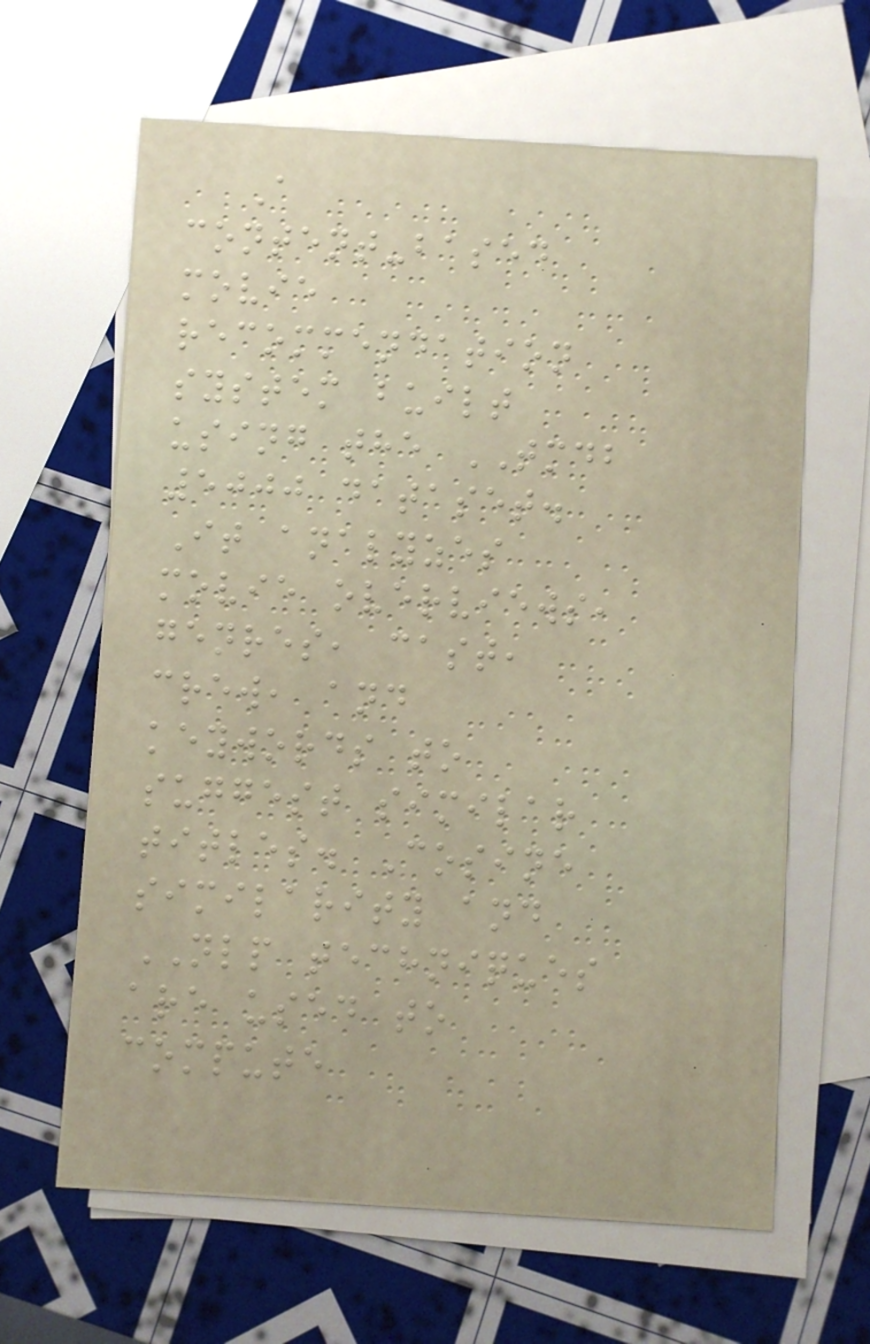A
content-based
movie
recommendation
system built
using the TMDB
5000 dataset.
It analyzes
movie overviews,
genres, cast,
crew, and
keywords to
suggest similar
titles. Cosine
similarity and
NLP techniques
are used to
compute
